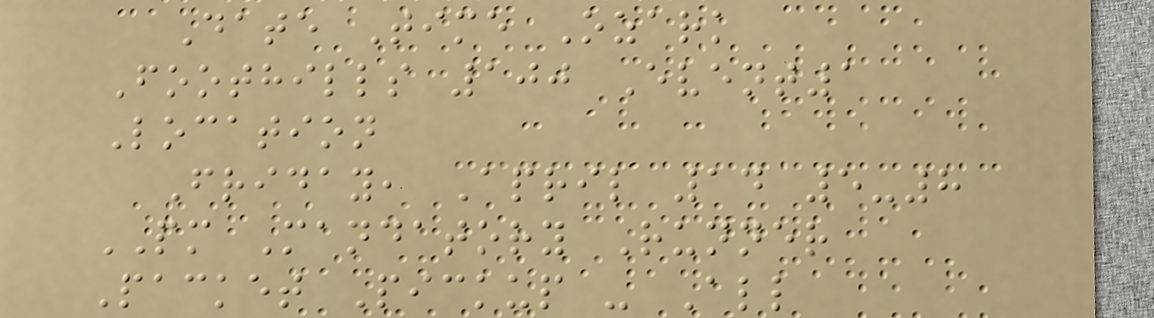Date Time Ozark
Foothills 100 Event1
Location
Friday, April 14 5-8
PM Mandatory Runner
Packet Pickup - All
